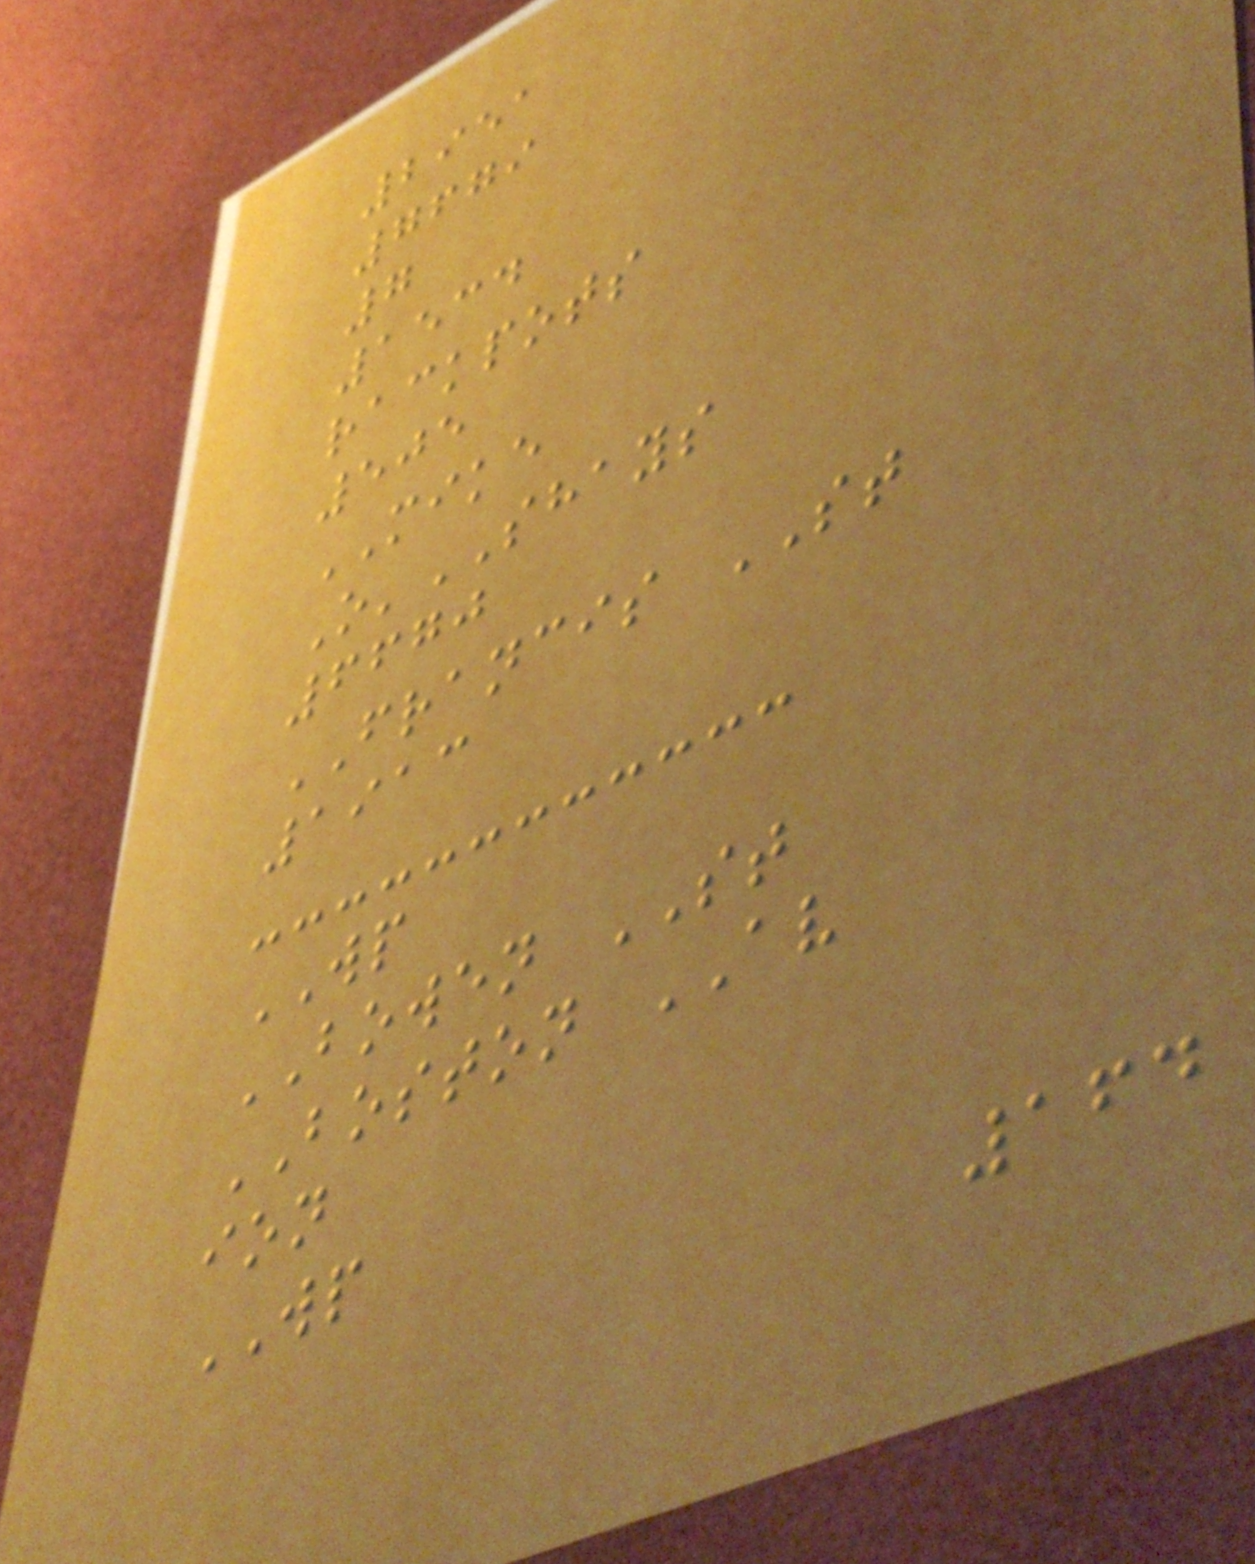2951
7679
7
1534
rackpots
505
MIKE
O'SHAYS
6670
FRANCIS ST
1913
WP
BOWEN ST
BOSTON AV
ion
WP
164
